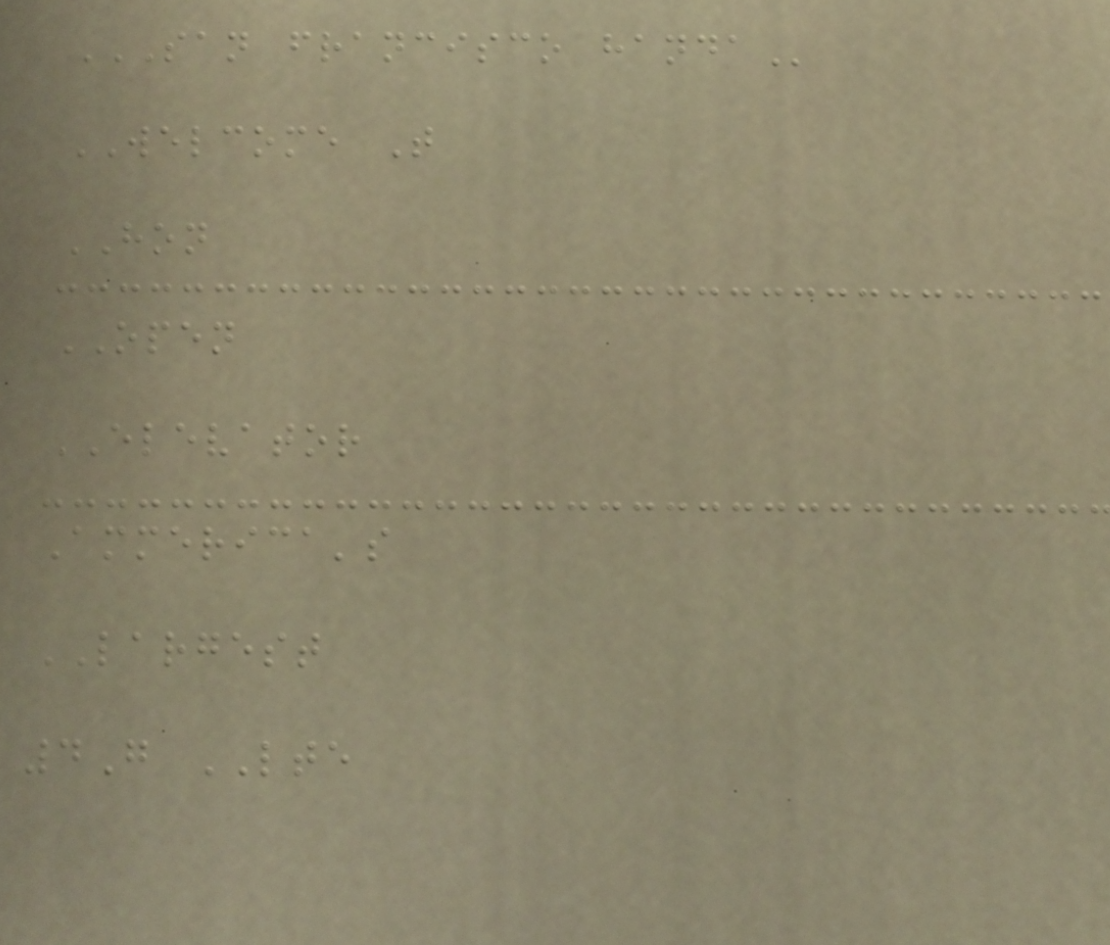SAN FRANCISCO HANDA
WELCOME T
HON
OPEN
ELEVATOR
Ammerica's
LARGEST
4G LTE
